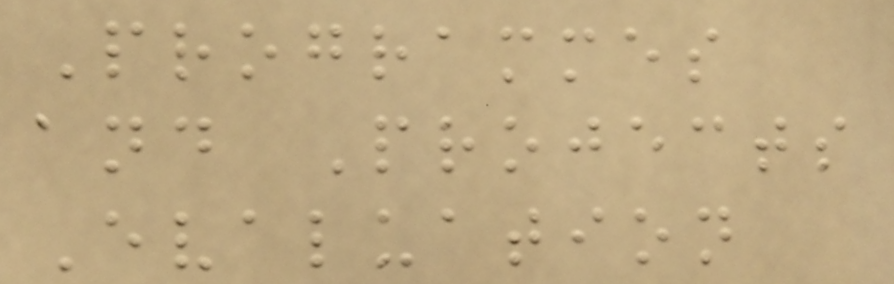Programmes
and Projects
Evaluation
